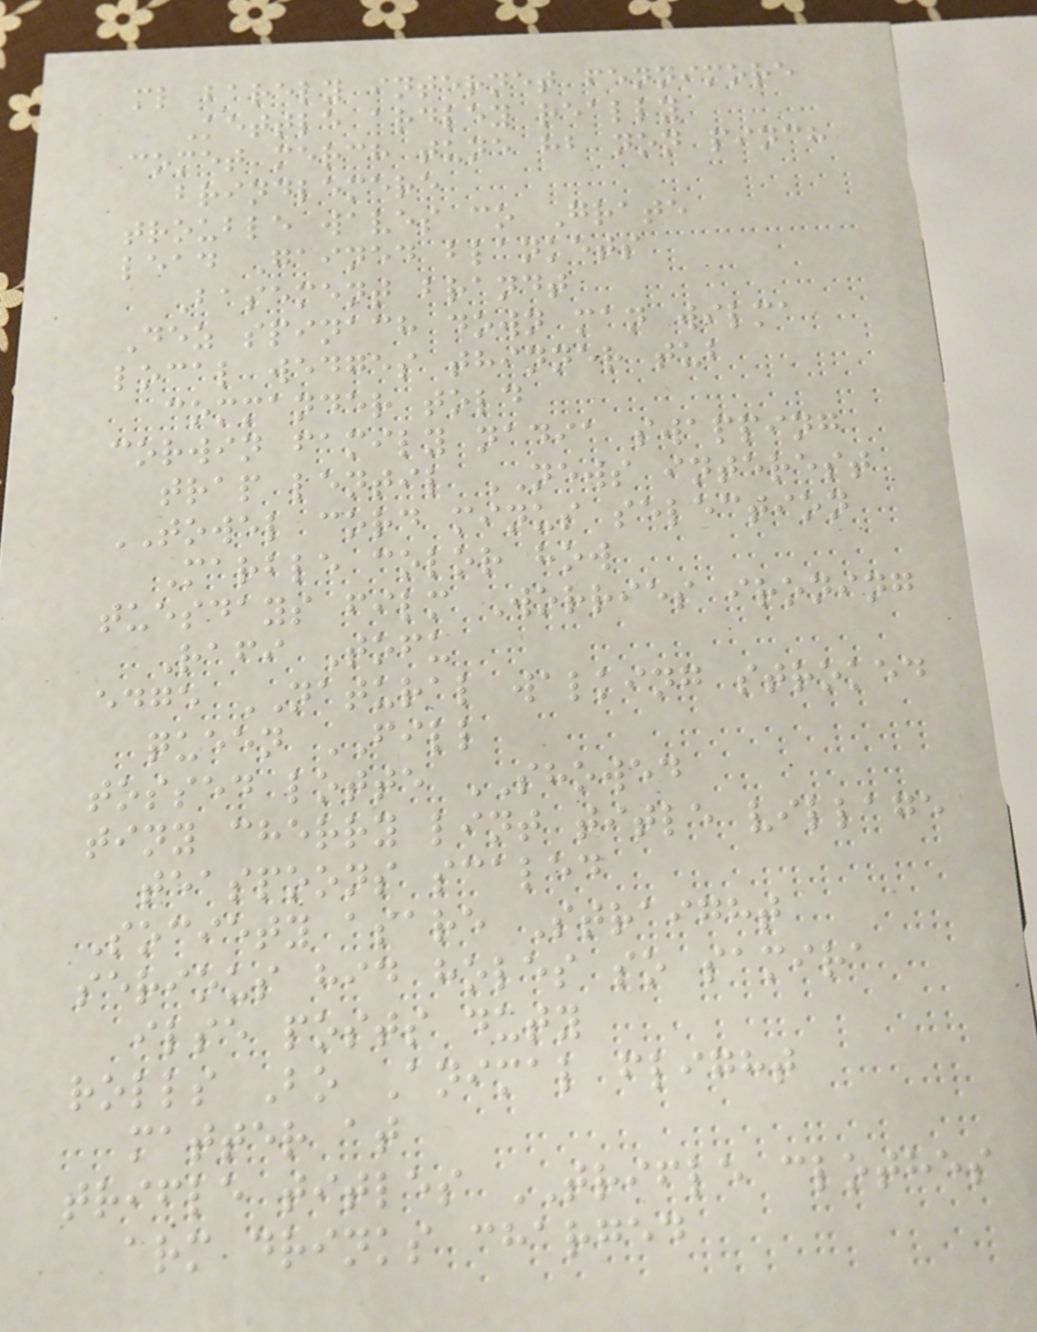ml barely internet fennimore
Kettle ardley really
comet merch tune hb non pinch
brindlemere
trouble waves co Grate
lead Gained blankets
Basement brandt
Dez spinach down man wilma
local wedges thinner tub
commander told
corwin family nadia swapping
trap lentil NEWS interest
TOWEL cord minus selection
Marble color how
tuesdays film Worries ironing
Rafi Tofu
edge NATURAL walking stroked
queen FILL
tossed lotte SHOWED
tiny cherry lint title village
teaspoons scaled
Society asare Straight
serious hid holes so samira
ilse posts duty
rolls Bo Animal flight
matter at
trifle titles TRIFLE clothes
arm drinks charged
